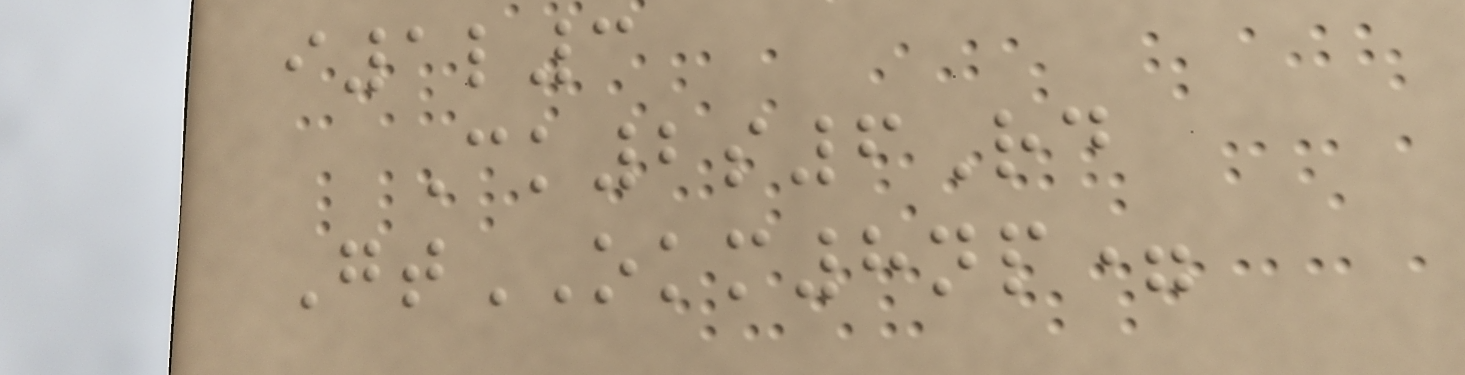i1l3
Ck2s6Rd
GtOKM8np=
